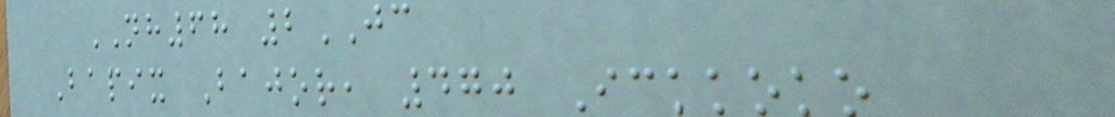NH68 2JC
Bapix Bajor, 470 Ickkoko
